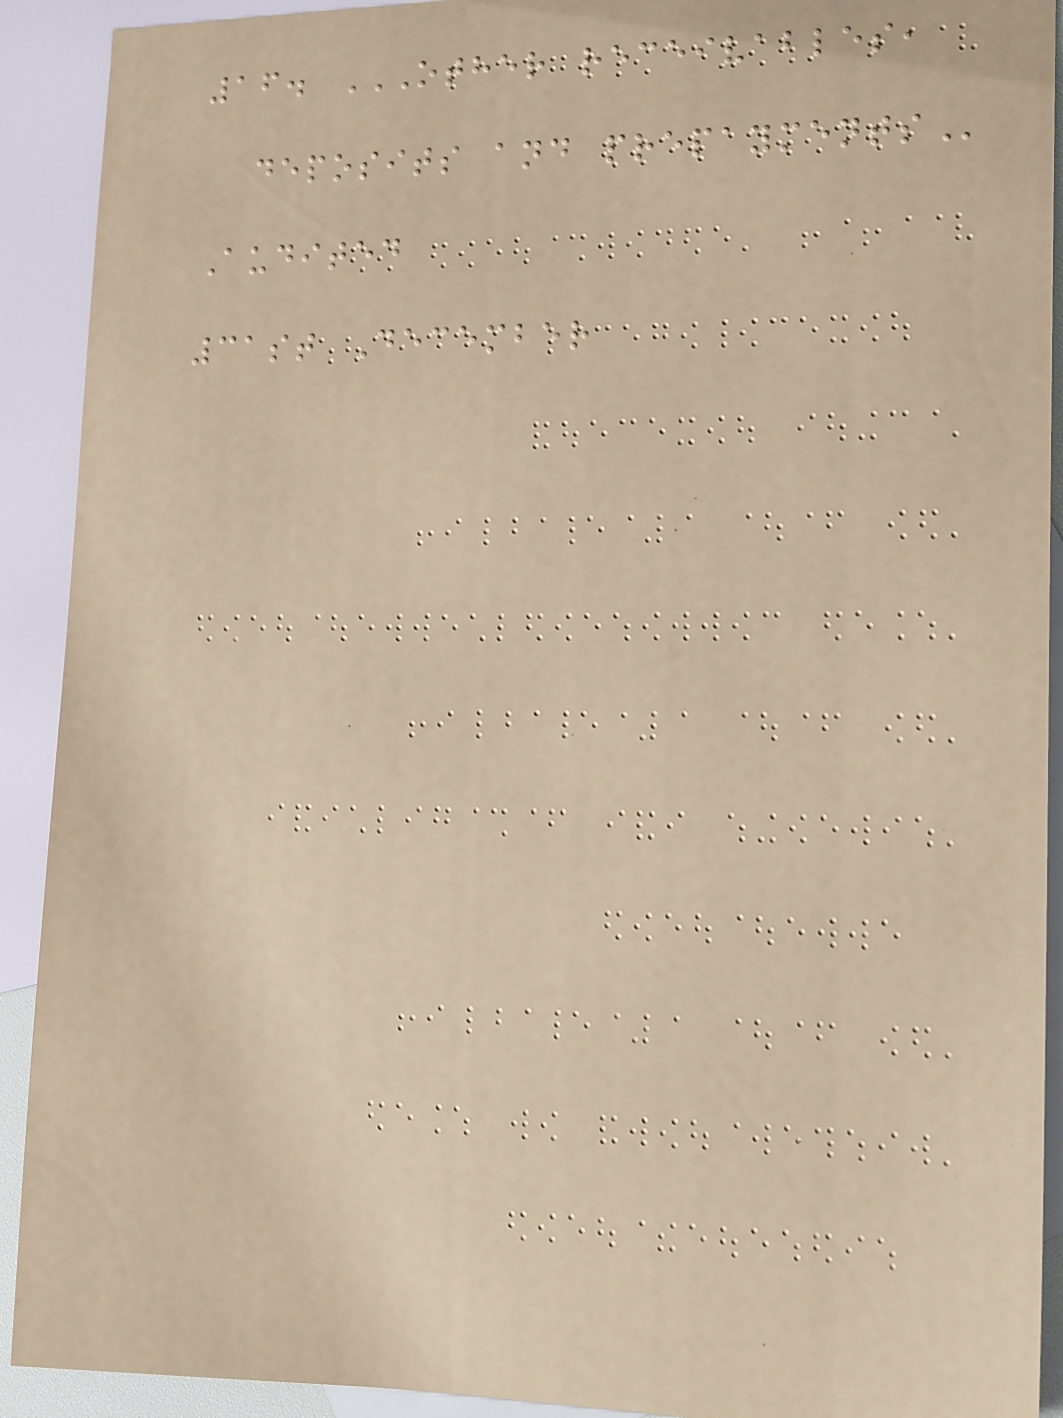16. OTHER RECEIVABLES,
DEPOSITS AND PREPAYMENTS
Audited
31st December
